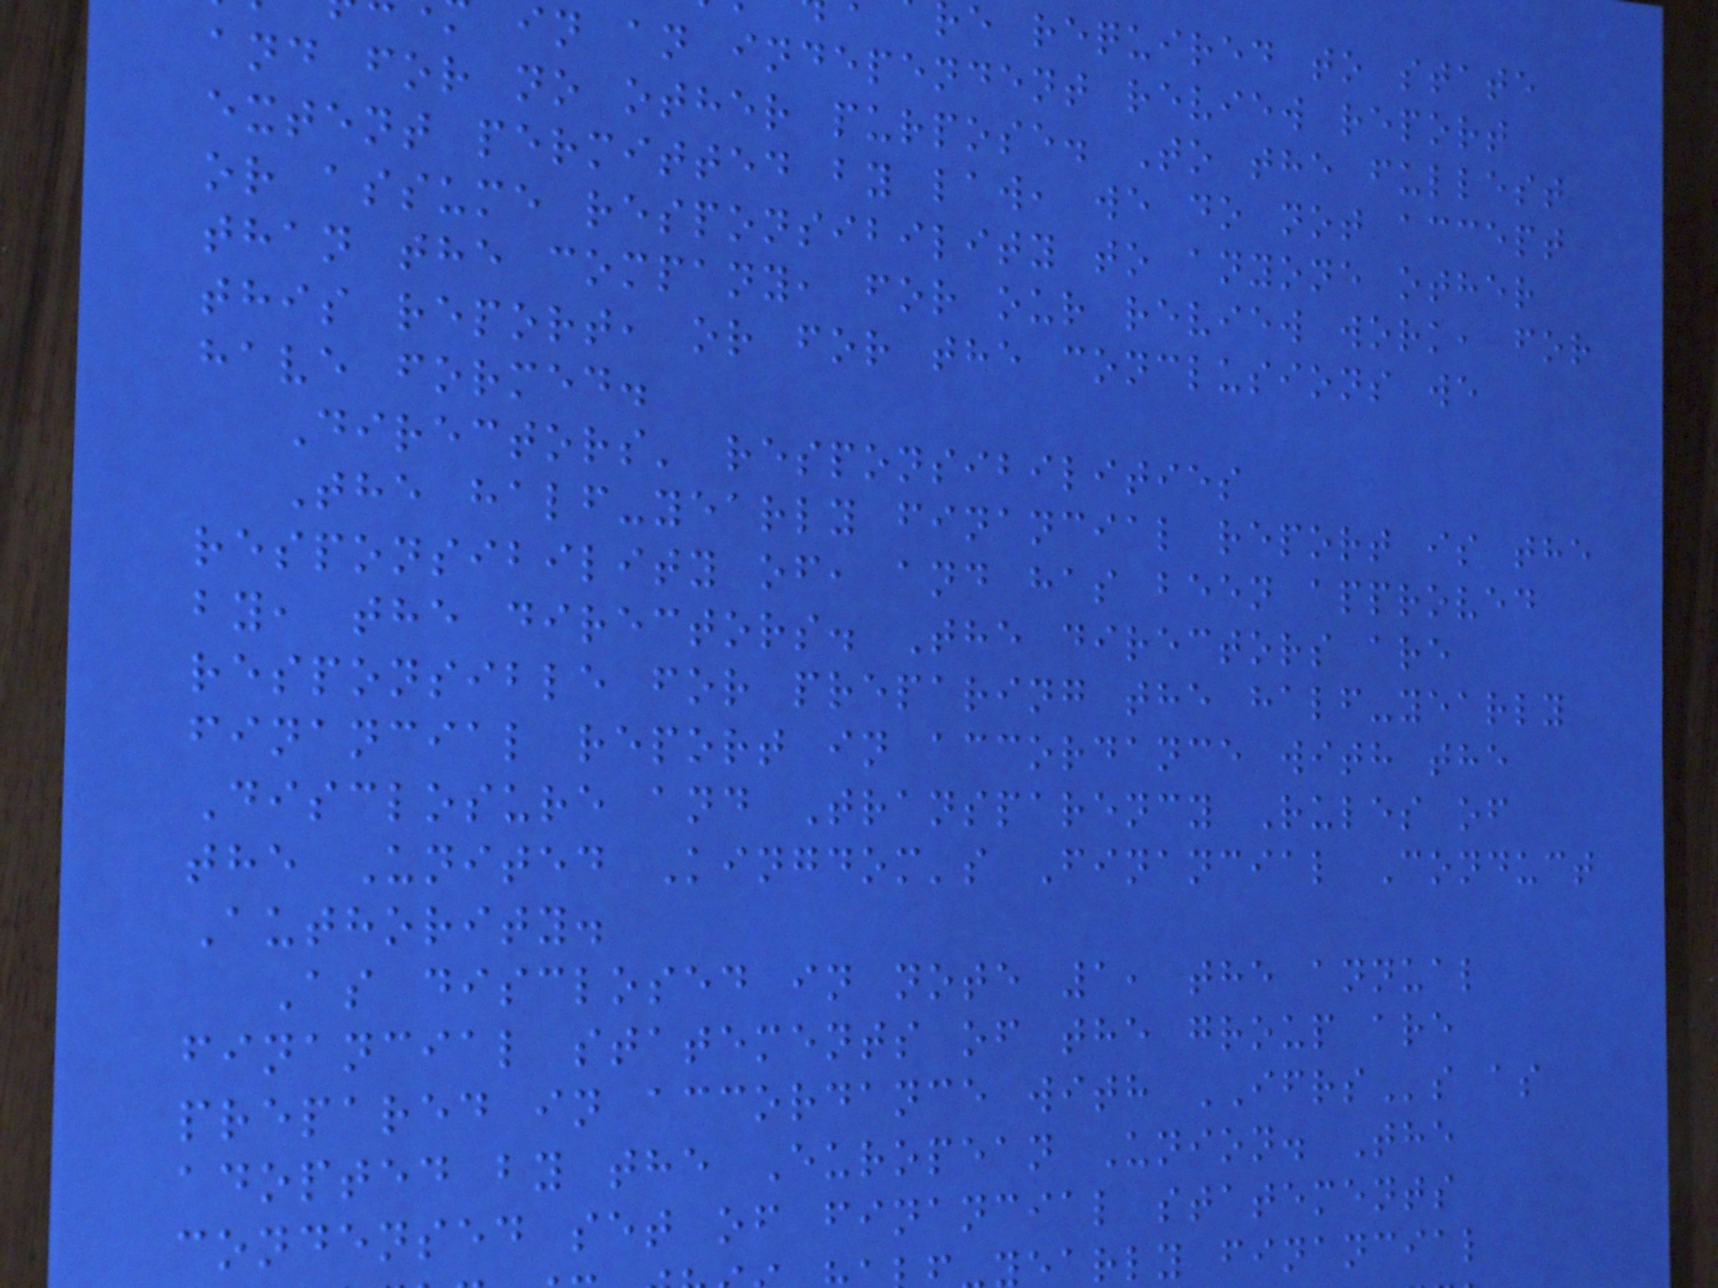e required to state
in an independent review report
and for no other purpose. To the fullest
extent permitted by law, we do not accept
or assume responsibility to anyone other
than the company, for our review work, for
this report, or for the conclusions we
have formed.
Directors' responsibilities
The half-yearly financial report is the
responsibility of, and has been approved
by, the directors. The directors are
responsible for preparing the half-yearly
financial report in accordance with the
Disclosure and Transparency Rules of
the United Kingdom's Financial Conduct
Authority.
As disclosed in note 1, the annual
financial statements of the group are
prepared in accordance with IFRSs as
adopted by the European Union. The
condensed set of financial statements
early financial
